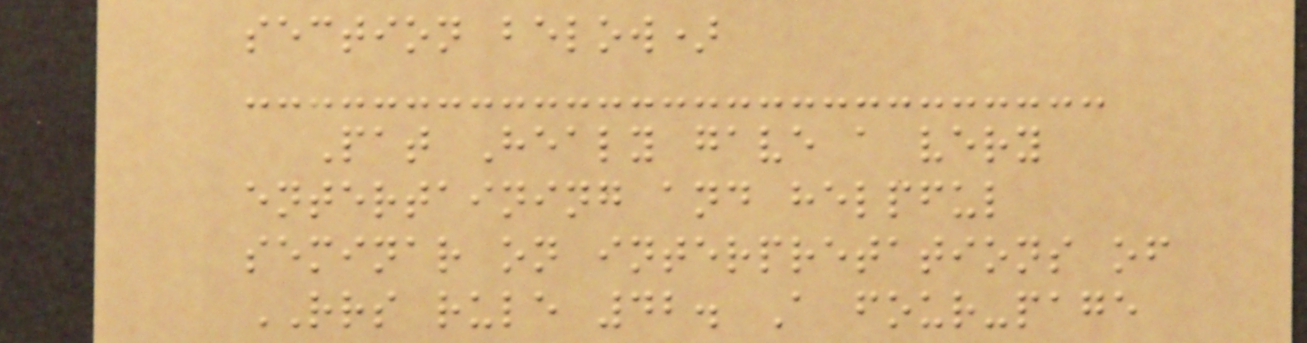section below)
Pat Healy gave a very
entertaining and helpful
seminar on interpretations of
RRS rule 42. A four-page
